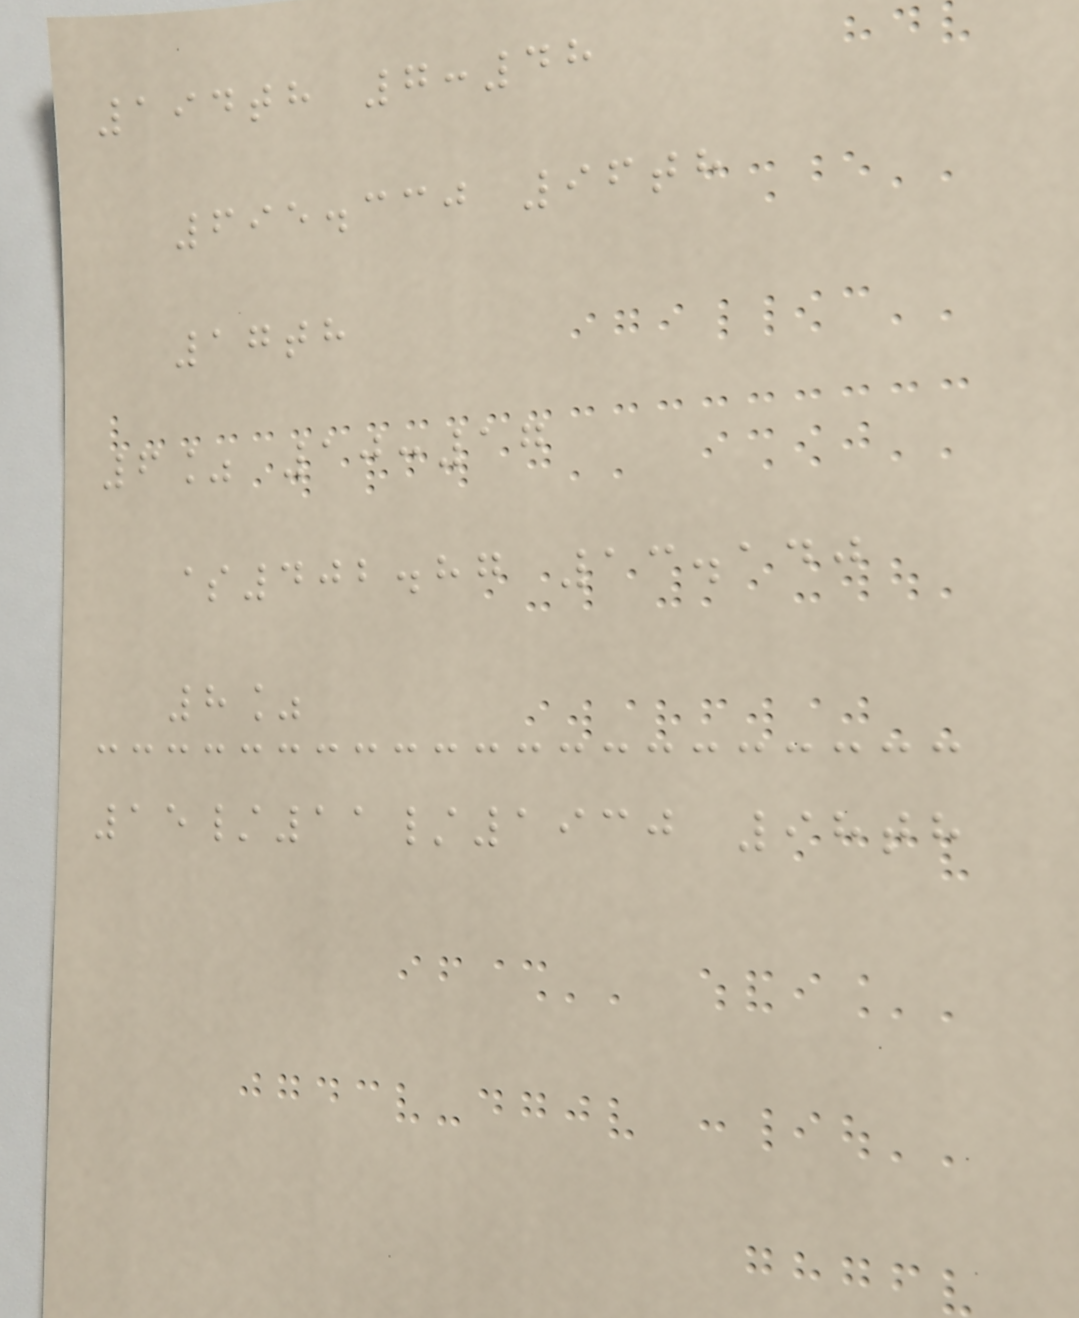194th 7:48
695.330 96th
17th
6% 10:17
$402.87 13.140
8%
15/11/1930 98th
